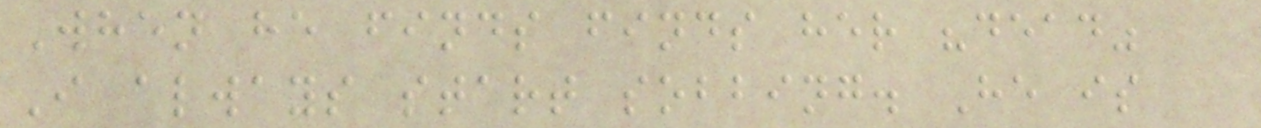When he finds finds her "dead"
I always start sobbing. He is
